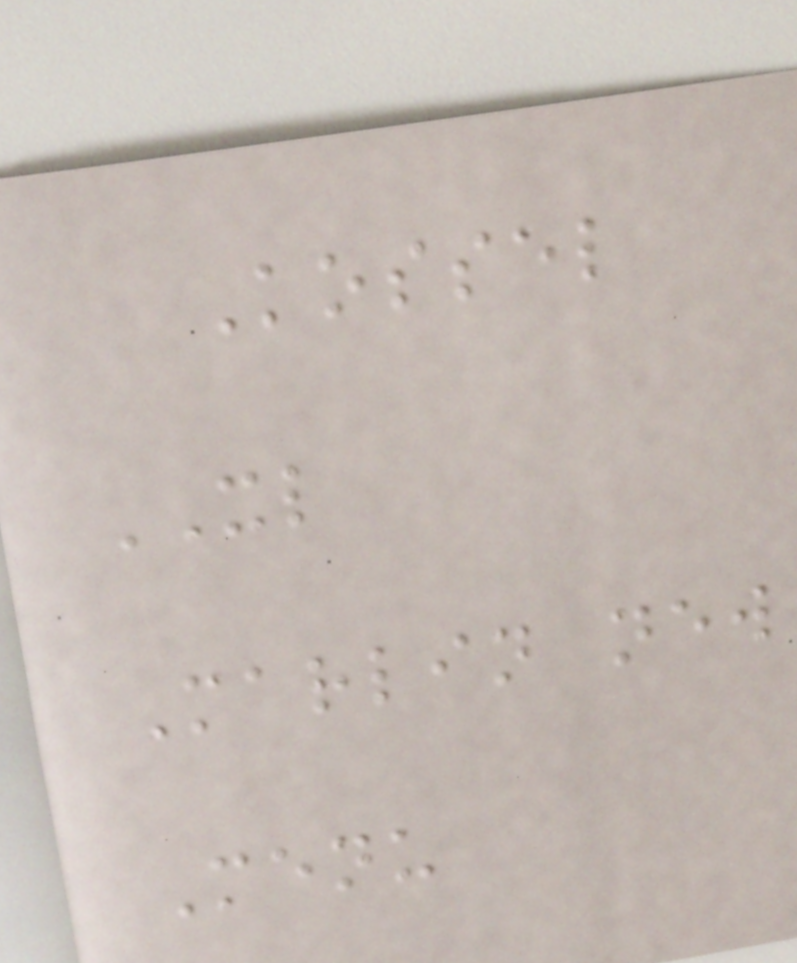Kossel
XL
Marlin new
Menu
